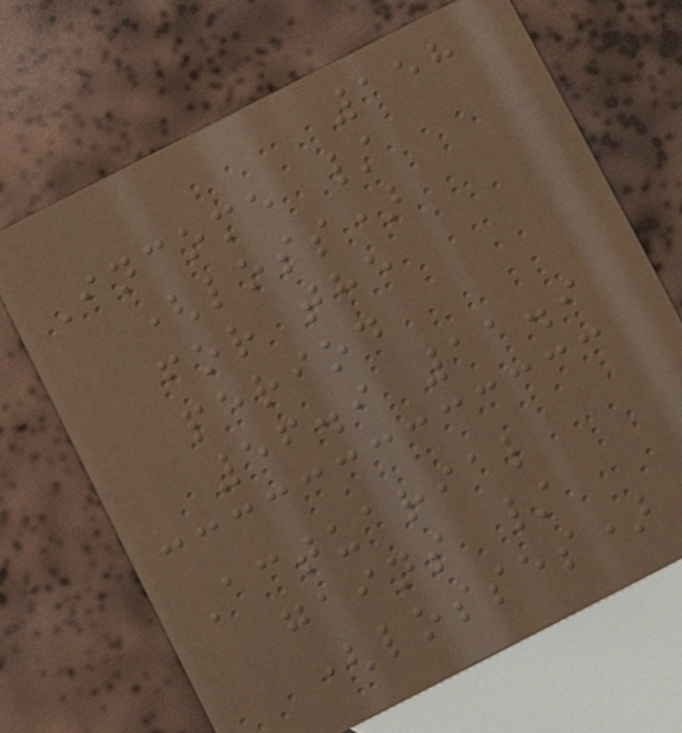158
Income /
(loss)
for the
period
56.9 11.9
Actuarial
gains /
(losses)
